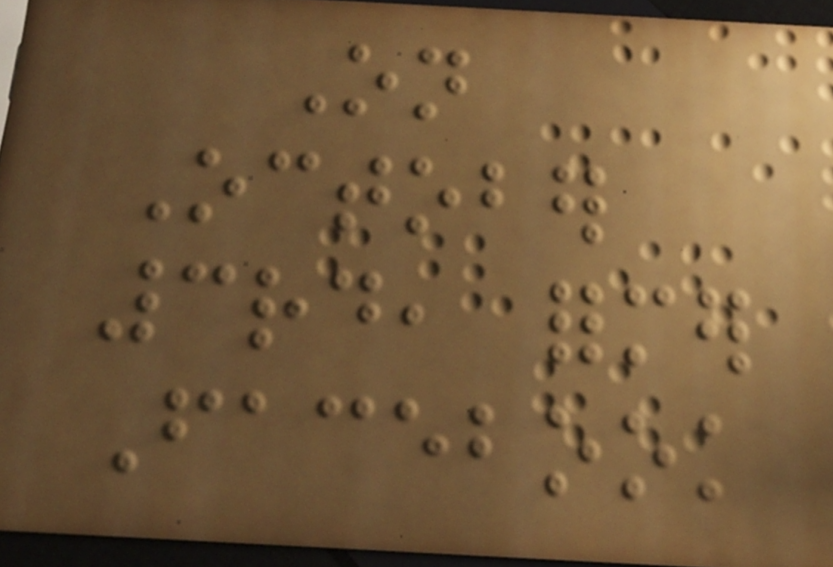On
October
3rd, former
Facebook
